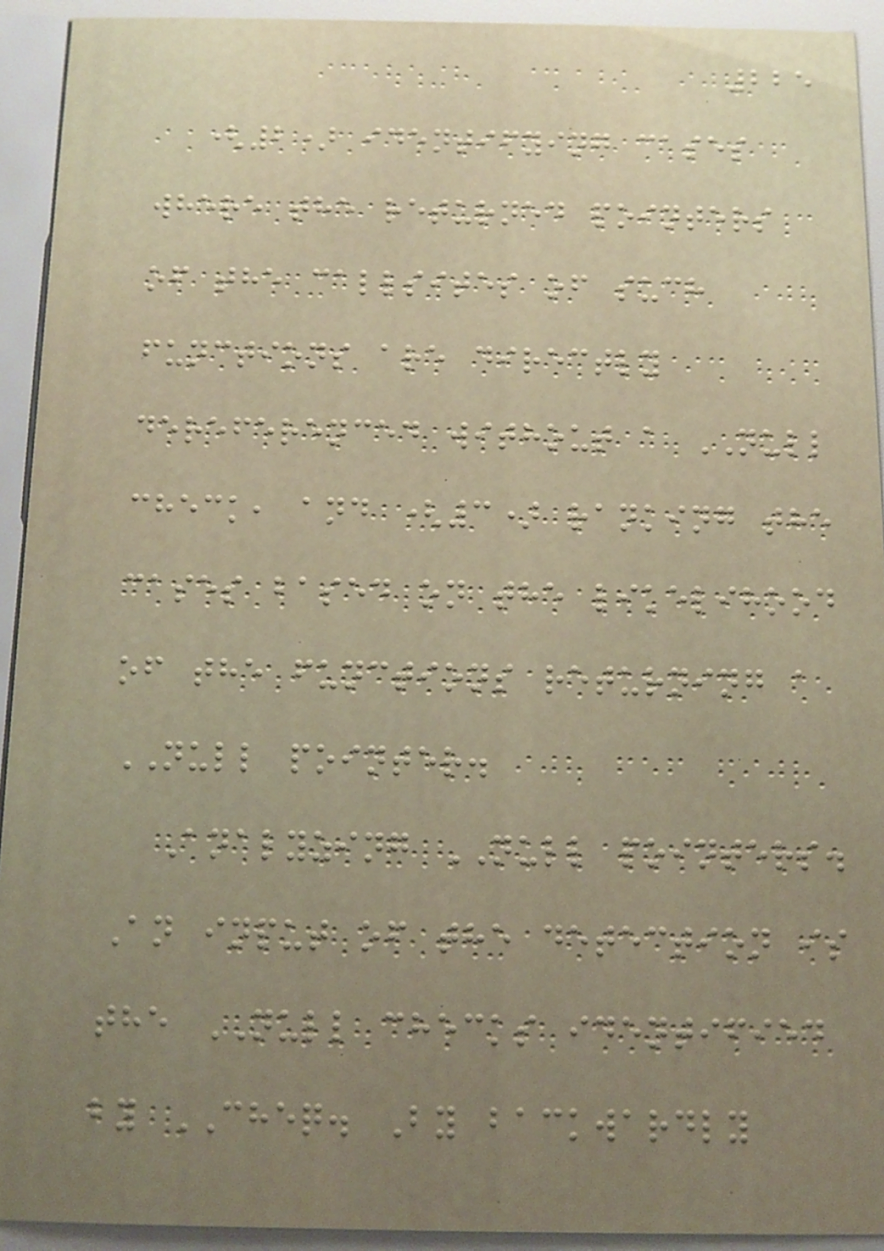225
(2) identifying cases
where the returned pointers
of the callsites of such
functions are directly
dereferenced without a NULL
check, and (3) ranking the
cases based on the likelihood
of the functions returning a
NULL pointer.
Analyzing NULL pointers.
An input of the detection is
the NULL checks identified
by CHEQ. By backwardly
